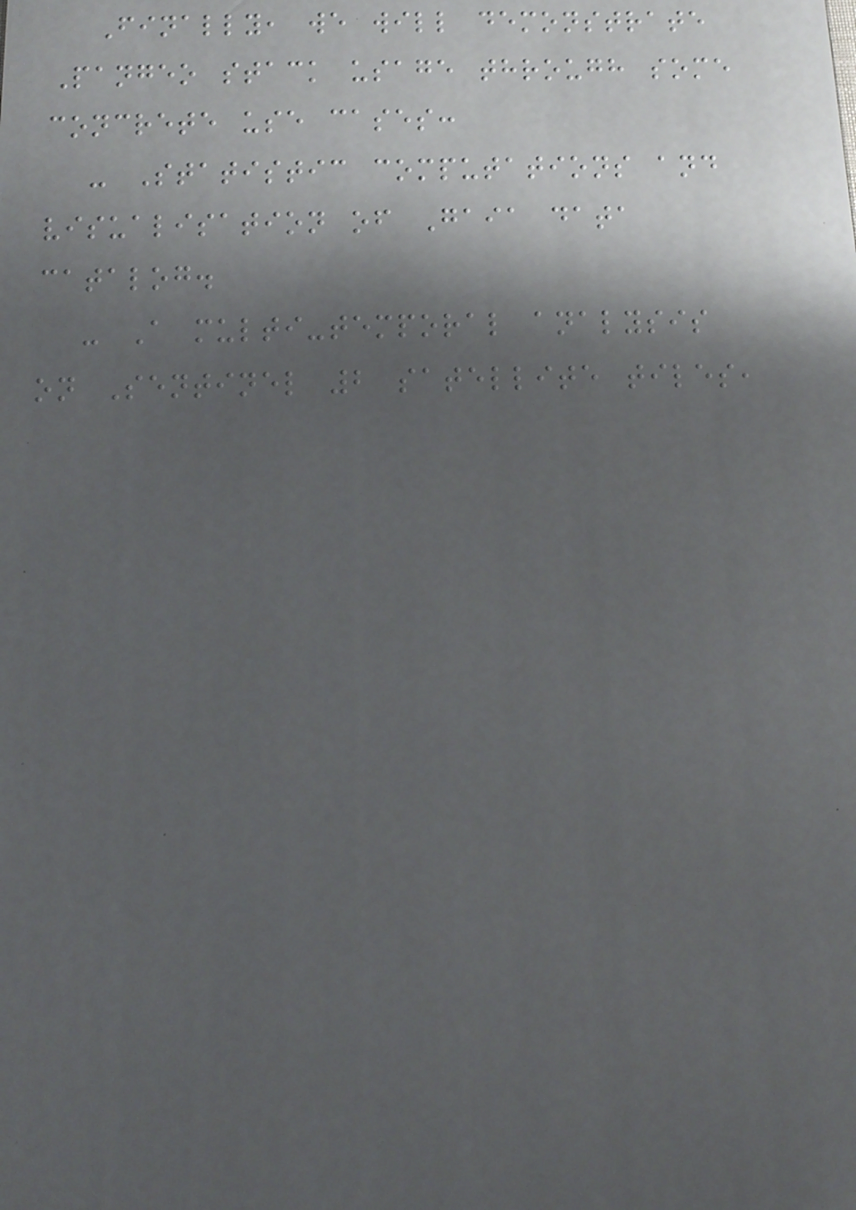Finally, we will demonstrate
Pangeo stack usage through some
concrete use cases:
- Statistic computations and
visualisation of Gaia data
catalog.
- A multi-temporal analysis
on Sentinel 2 satellite tiles,
